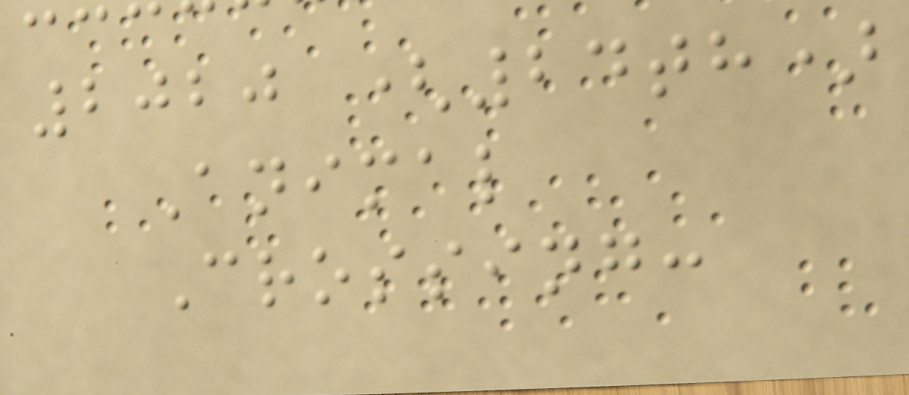2020 (24th)
Animal
Crossing:
